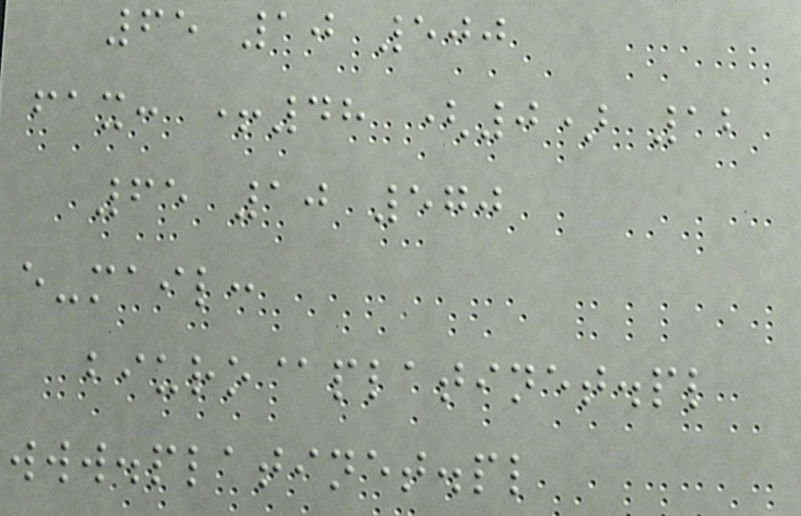65 10 500
fax: +48 (0) 12
65 10 570
e-mail:
biuro@platinet.pl
www.platinet.pl
